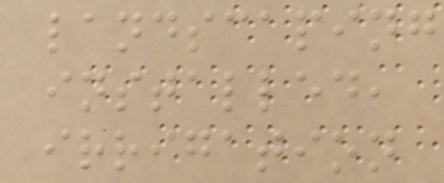landscaping
installed,
irrigation
